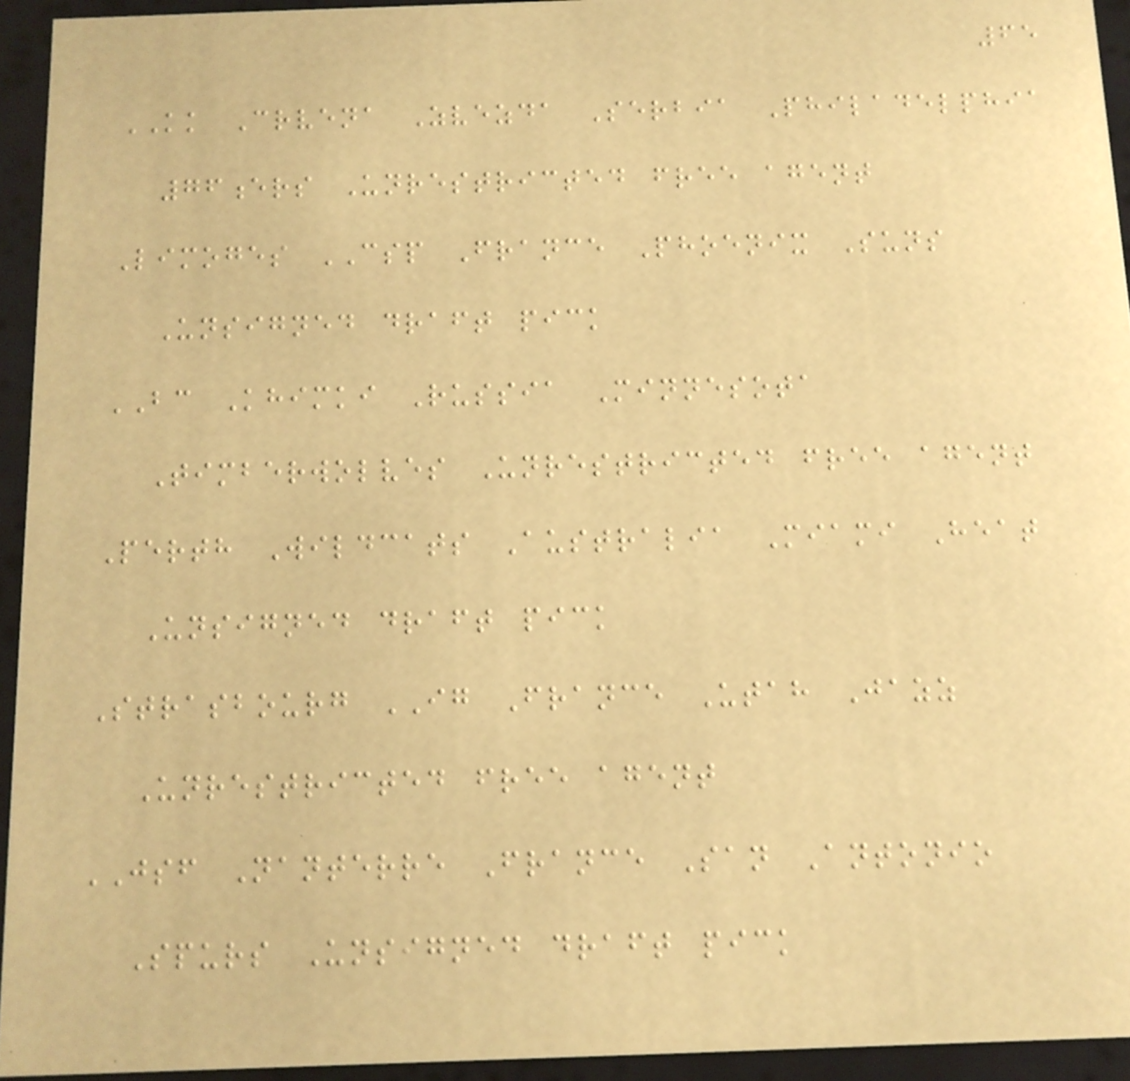65
KK Crvena Zvezda Serbia Philadelphia
76ers Unrestricted free agent
Limoges CSP France Phoenix Suns
Unsigned draft pick
BC Khimki Russia Minnesota
Timberwolves Unrestricted free agent
Perth Wildcats Australia Miami Heat
Unsigned draft pick
Strasbourg IG France Utah Jazz
Unrestricted free agent
JSF Nanterre France San Antonio
Spurs Unsigned draft pick
